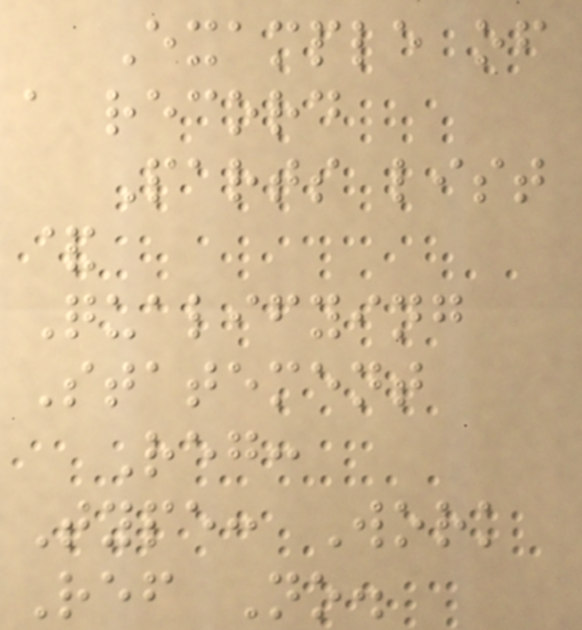Example of
a record
Parts list
&
Qualifying
Statement
Reg:
Type: Work
Ref No.
